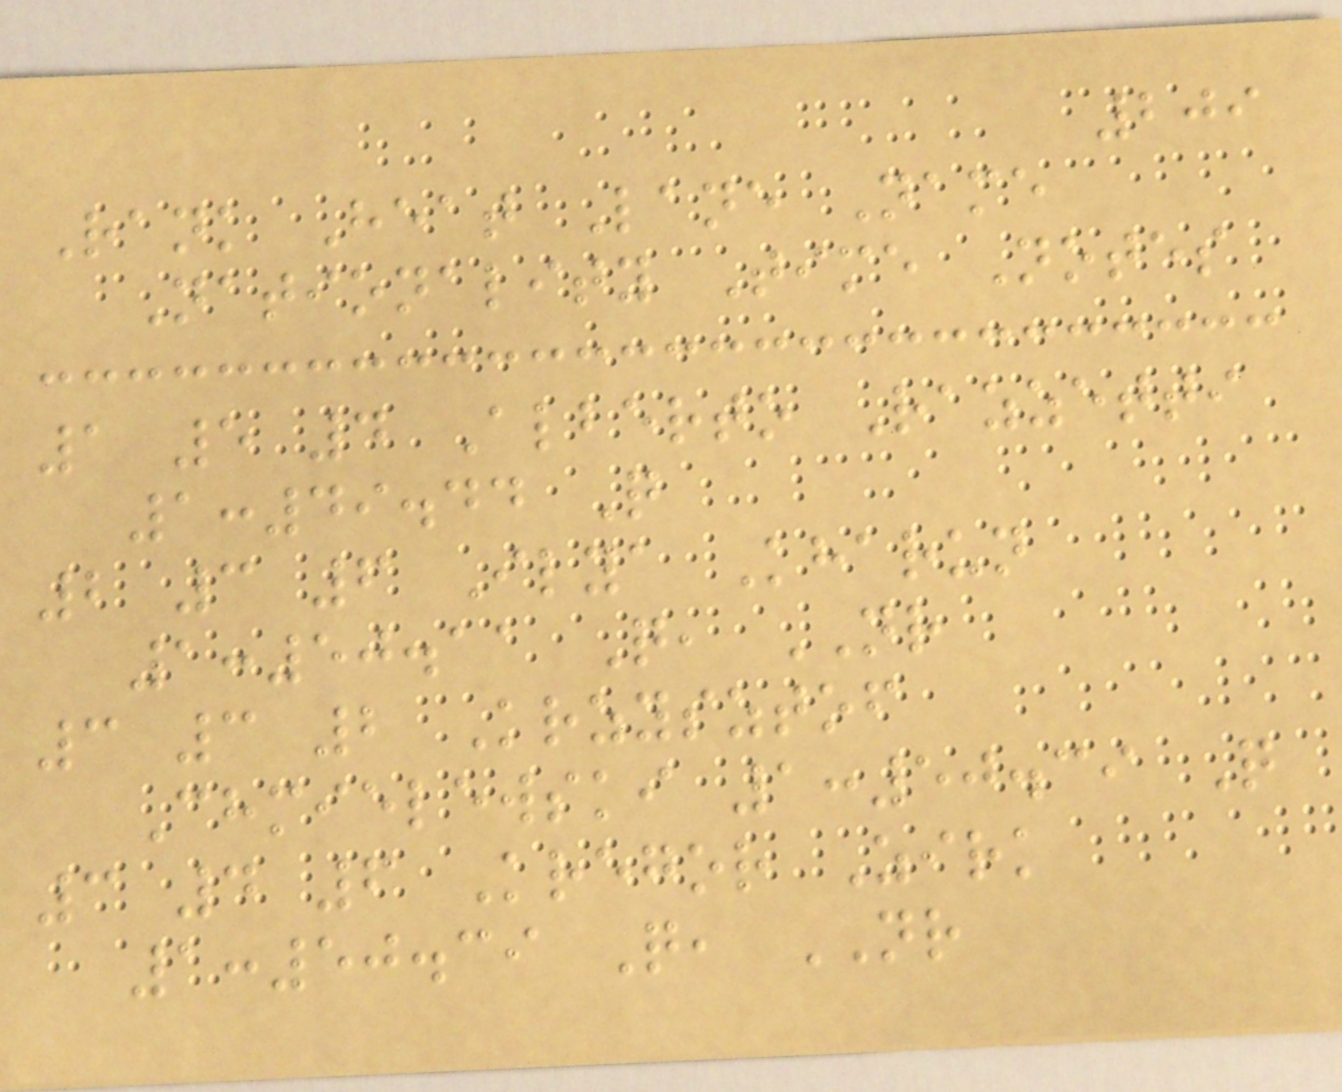209
Rank Heat Lane Name
Nationality Time Notes
1 5 4 Alberto Razzetti
1:49.44 Q
2 3 6 Ilya Kharun
1:50.11 Q, NR
3 3 2 Krzysztof
Chmielewski 1:50.39 Q
3 4 6 Kregor Zirk
1:50.39 Q, NR
